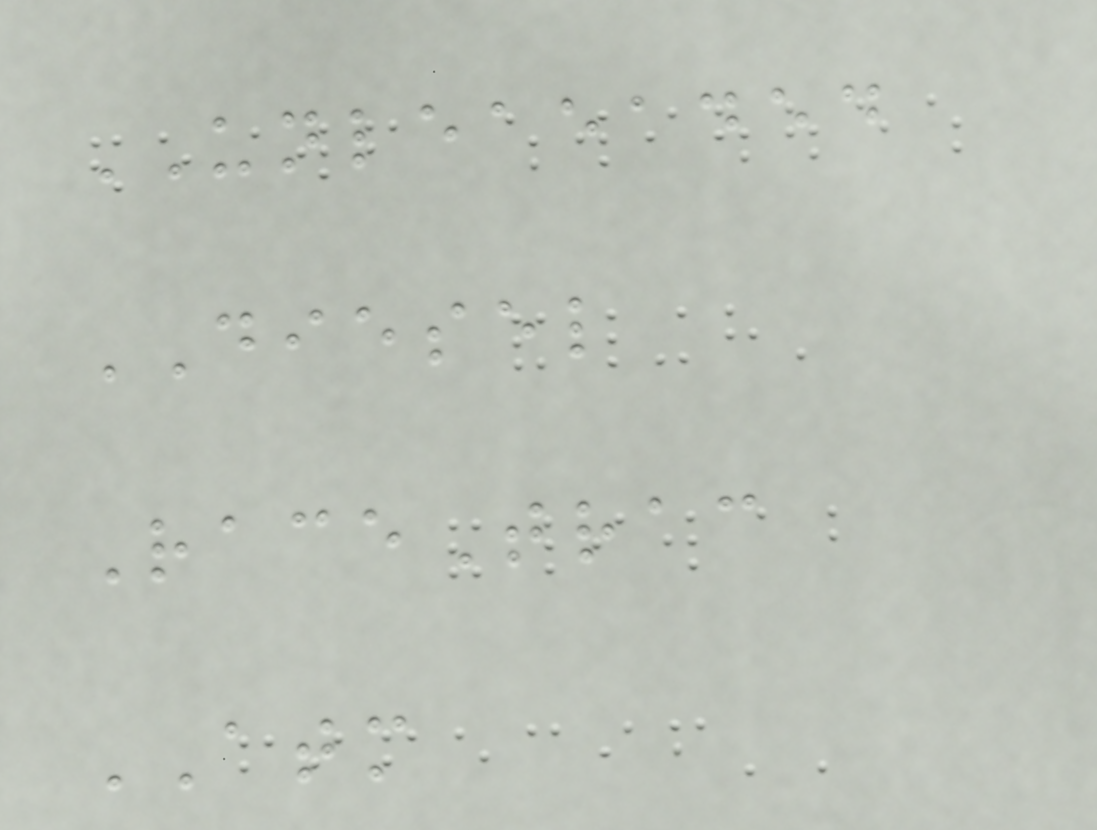UNLEAEADED
DIESEL
RaceTrac
ATM
